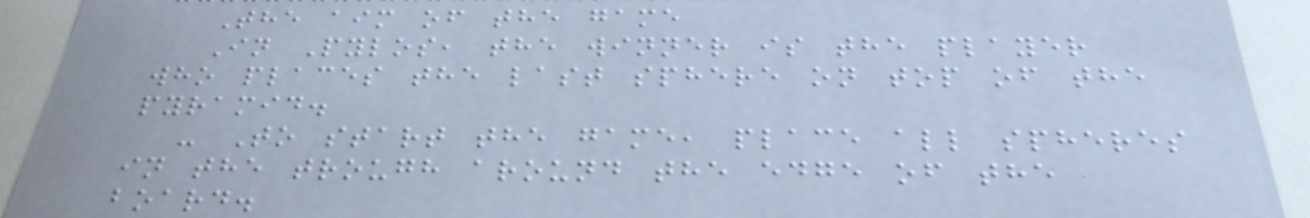The aim of the game
In Pylos, the winner is the player
who places the last sphere on top of the
pyramid.
- To start the game, place all spheres
in the trough around the edge of the
board.
